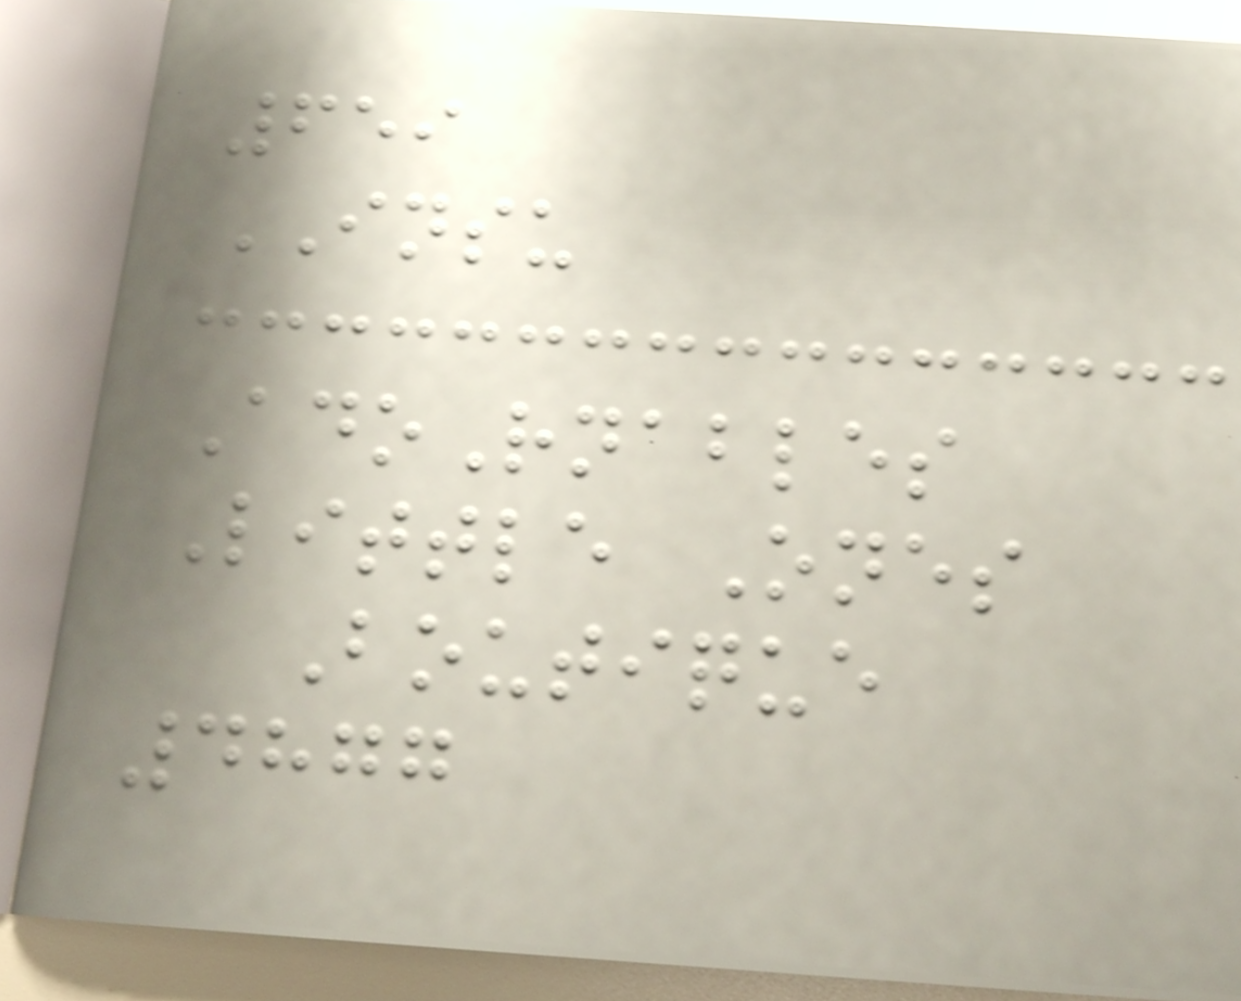659
INSU
AdoRnables
Little Ones
Boutique
4877
